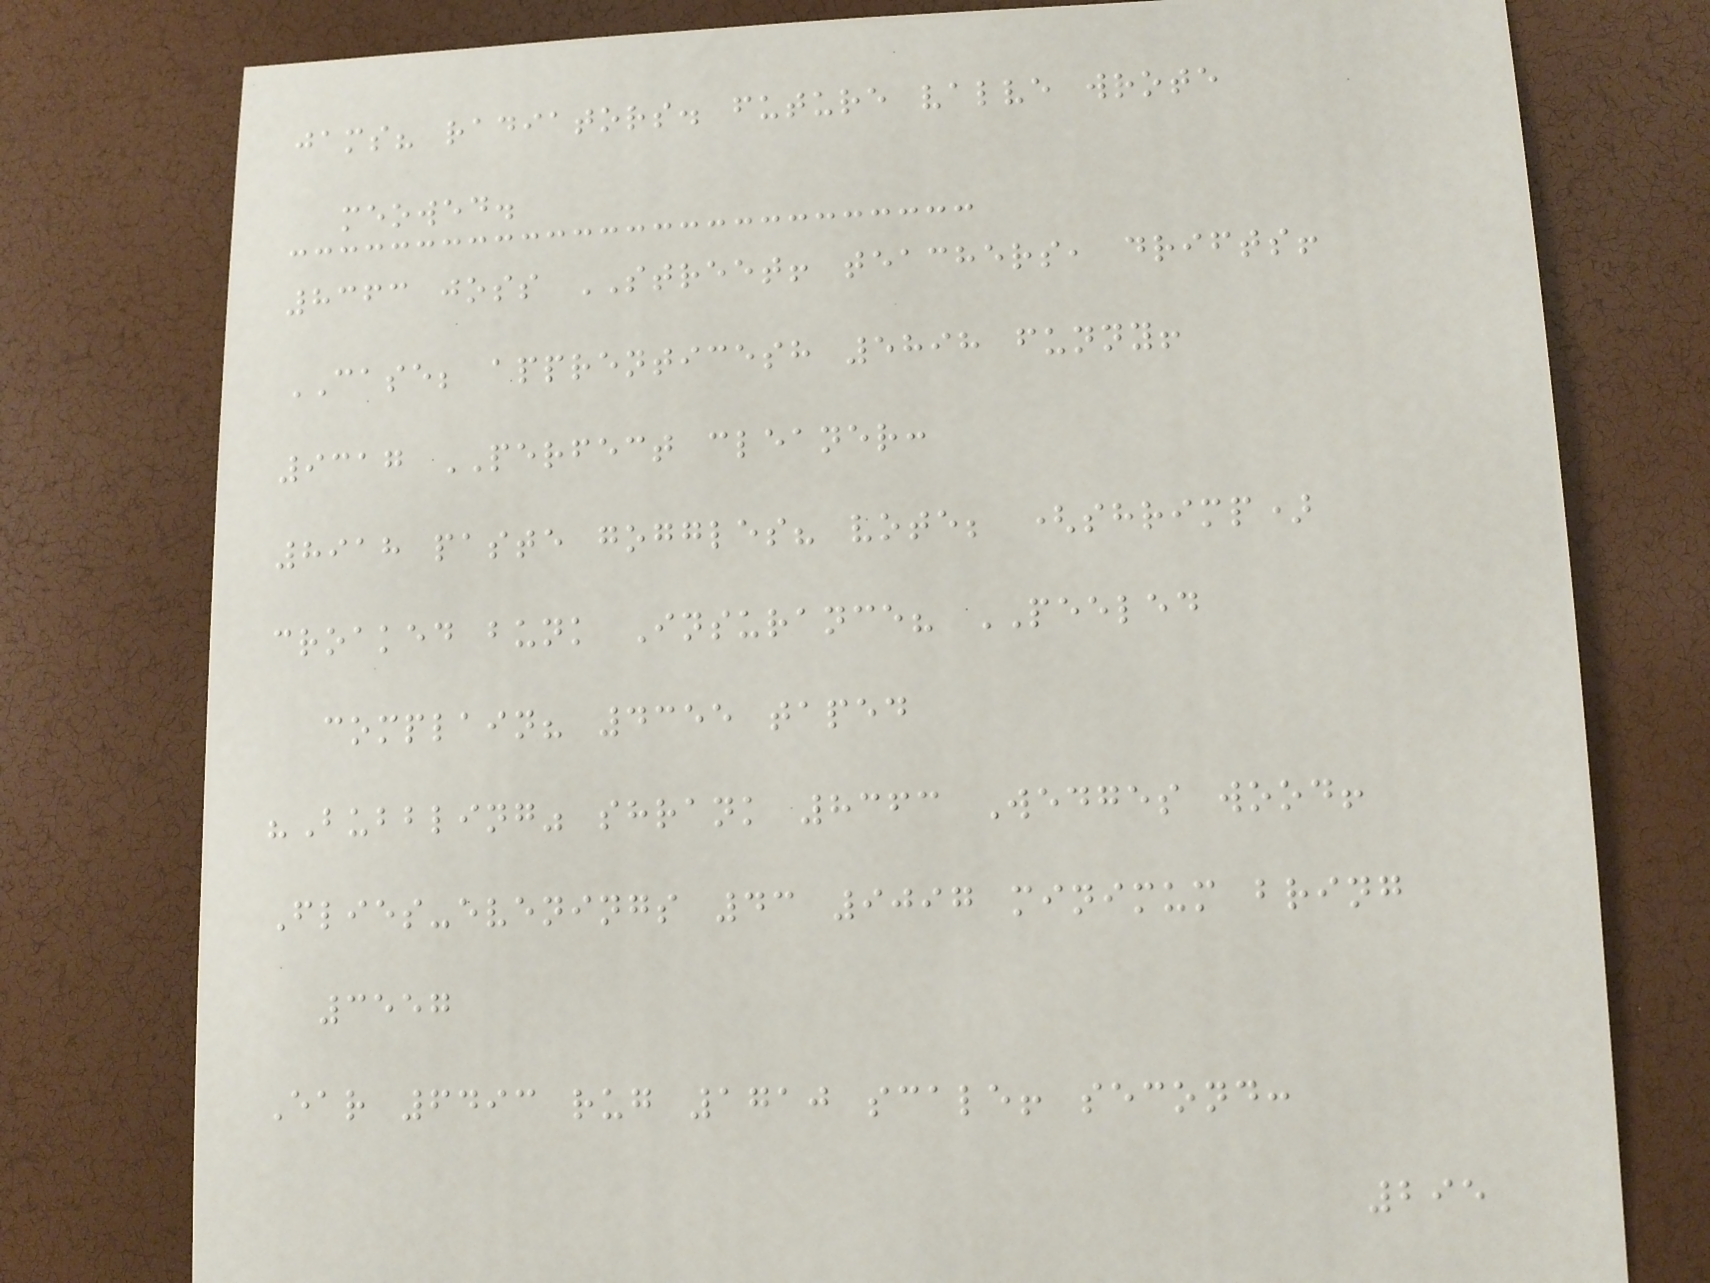jams? radiators. future valve wrote
meowed.
8363 joss STREET! teachers, drifts!
CASE; apprenticesh 5898 funny!
9317 PERFECT cleaner:
8918 paste goggles? vote; (shrimp)
croaked bunk Insurance? PEELED
complain? 4355 taped
"Bubbling" shrank 8363 Wedges wood!
Flies-evenings 43 9097 minimum bring
3557
Ear 6493 rug 1710 scale! second:
295
